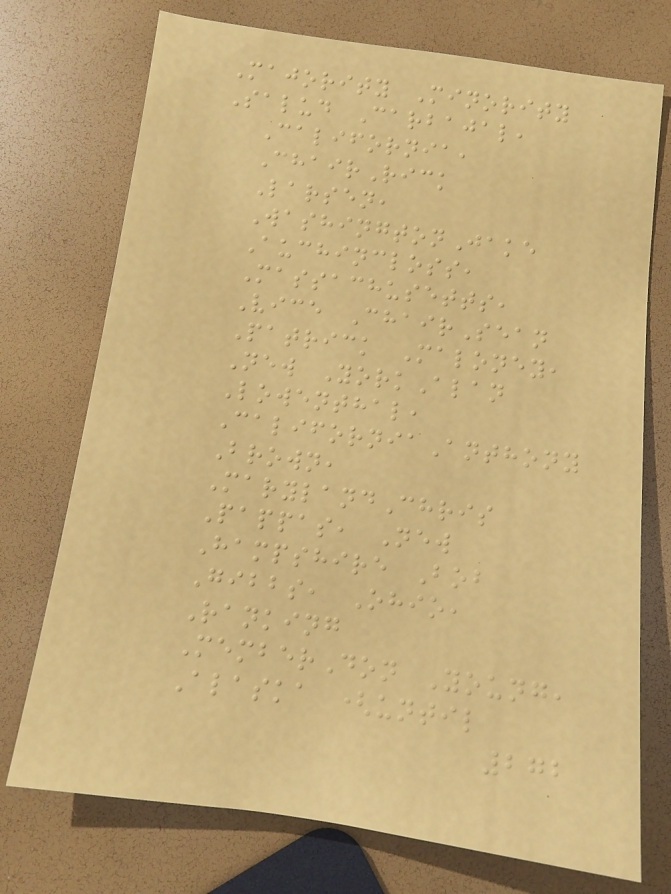Majority Minority
Salud Carbajal,
California,
ChairRick
Larsen,
WashingtonJake
Auchincloss,
Massachusetts,
Vice ChairSean
Patrick Maloney,
New YorkAlan
Lowenthal,
CaliforniaAnthony
Brown,
MarylandChris
Pappas, New
Hampshire Bob
Gibbs, Ohio,
Ranking
MemberDon Young,
Alaska (until
272
